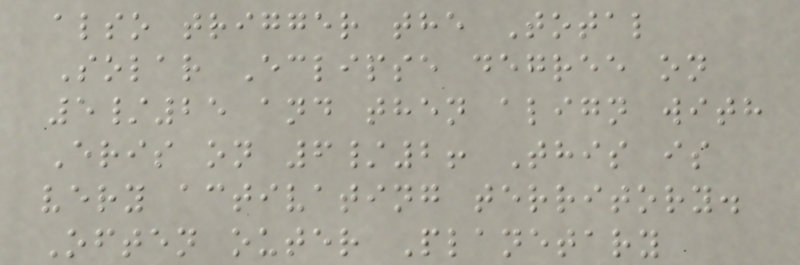also trigger the Total
Solar Eclipse degree on
5/25 and then align with
Eris on 6/2! This is
very activating territory.
Often outer Planetary
